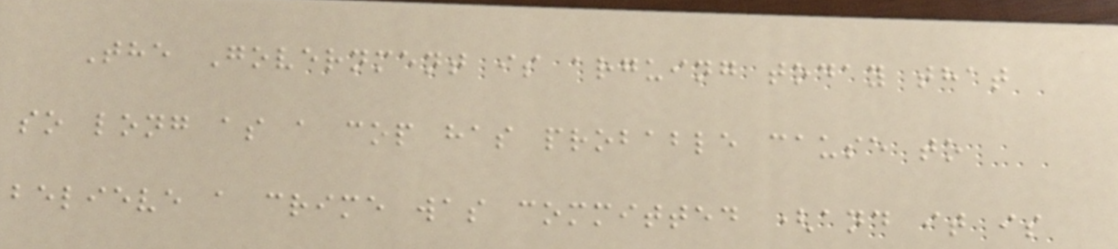The Government is arguing today that
so long as a cop has probable cause to
believe a crime was committed (and it is
